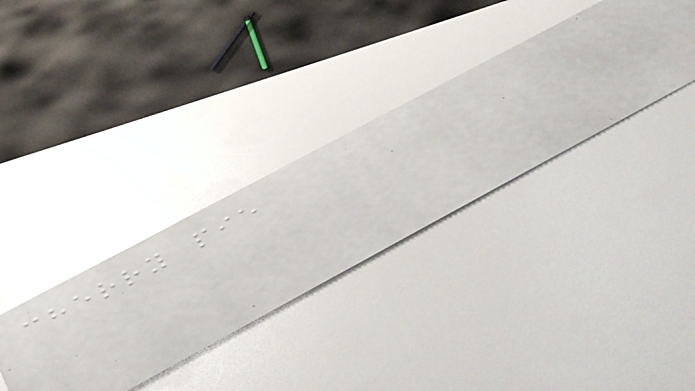cherry pie
